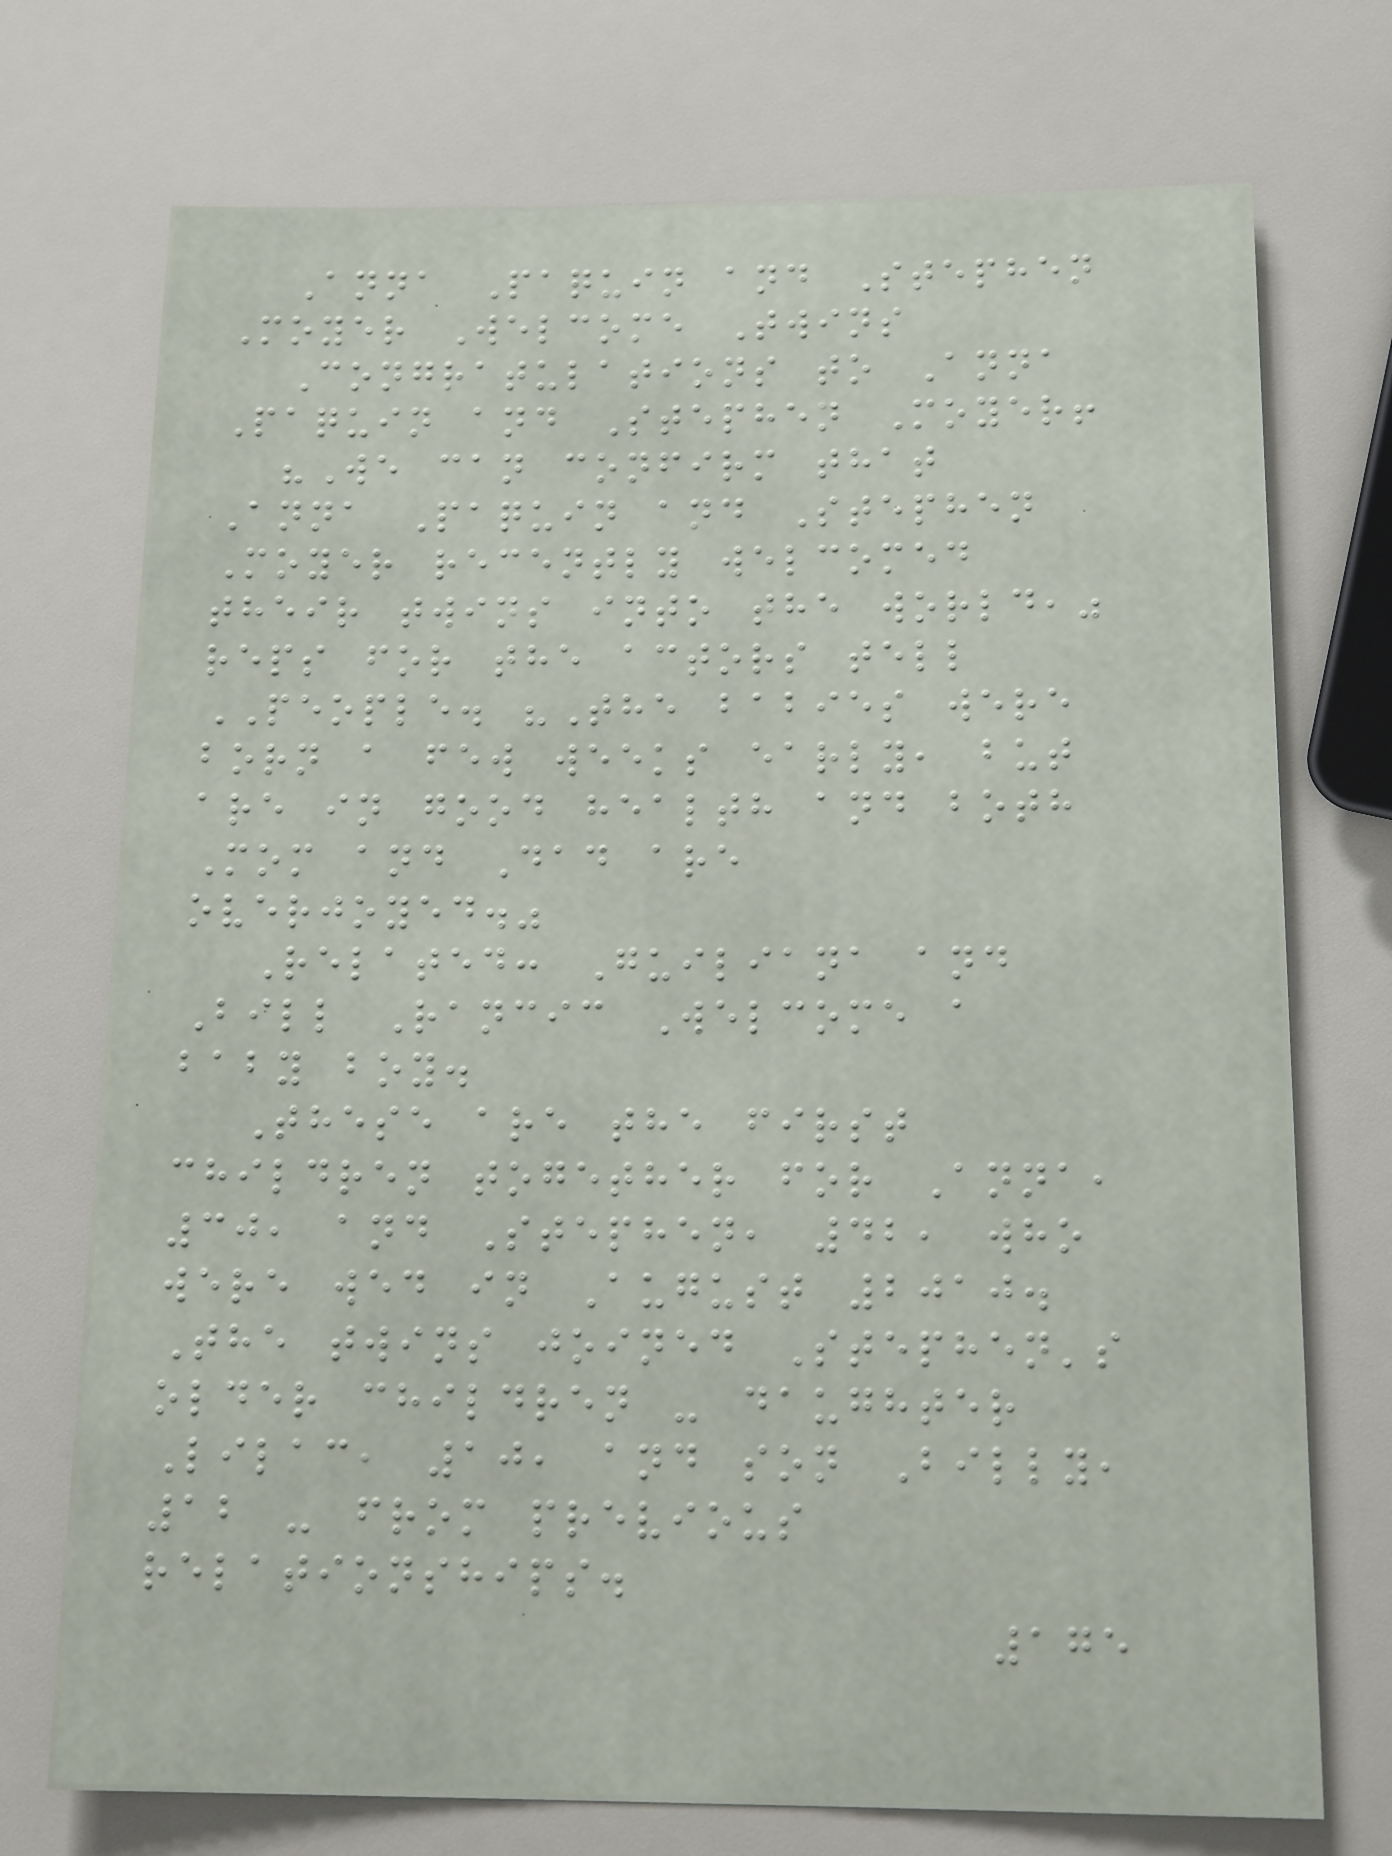Anna Paquin and Stephen
Moyer Welcome Twins
Congratulations to Anna
Paquin and Stephen Moyer!
"We can confirm that
Anna Paquin and Stephen
Moyer recently welcomed
their twins into the world,"
reps for the actors tell
PEOPLE. "The babies were
born a few weeks early, but
are in good health and both
Mom and Dad are
overjoyed."
Related: Guiliana and
Bill Rancic Welcome a
baby boy.
These are the first
children together for Anna,
30, and Stephen, 42, who
were wed in August 2010.
The twins joined Stephen's
older children - daughter
Lilac, 10, and son Billy,
12 - from previous
relationships.
175
